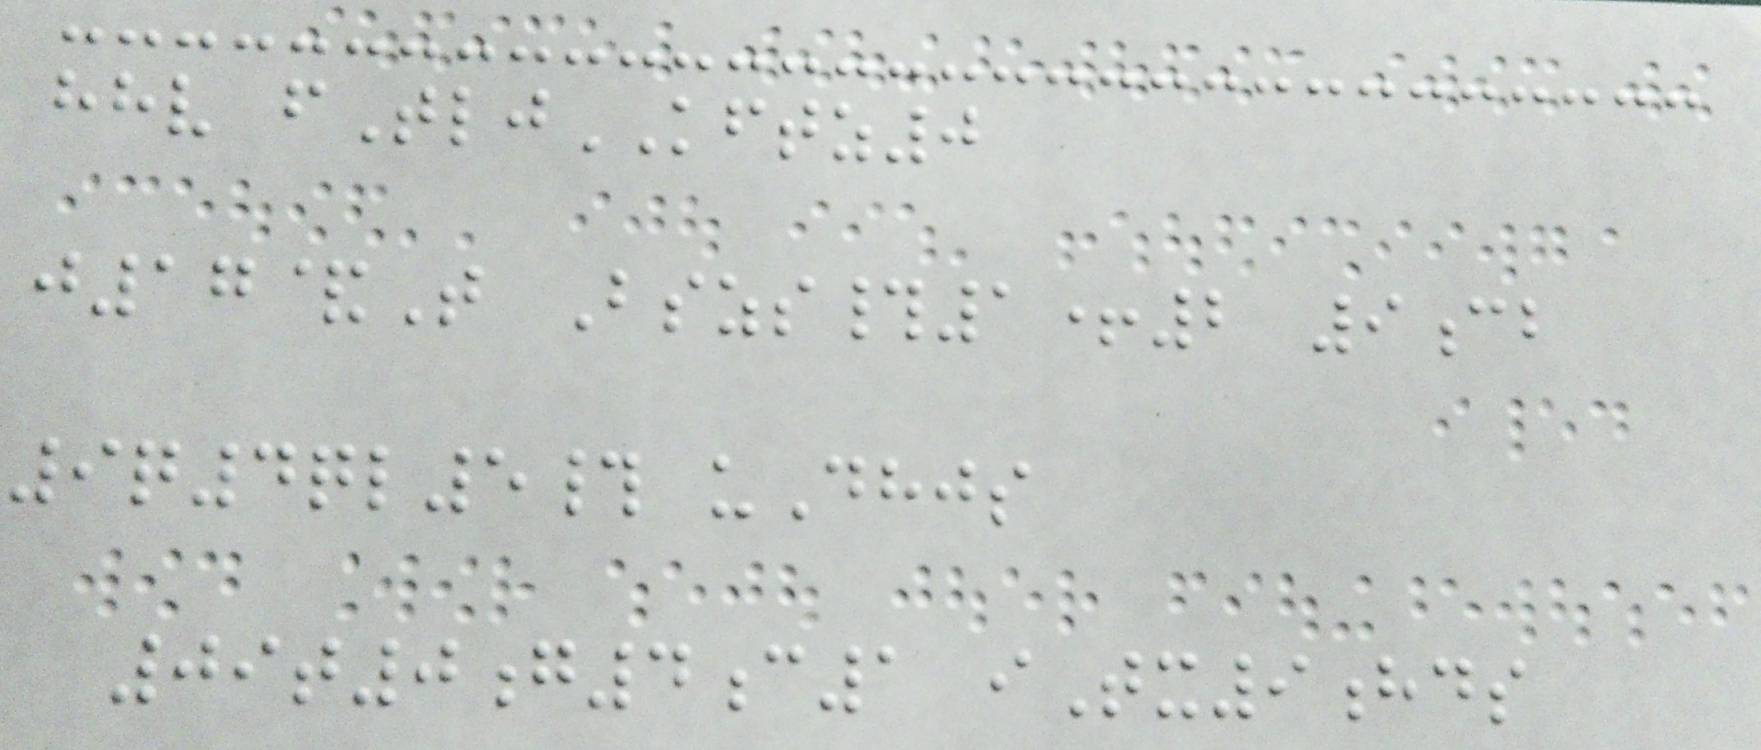hhv fTljKFTZ0
j17&T Bszs#1+2 9cb
9q4ql5# uDhjs
09t0g4c1 iTx9hds
